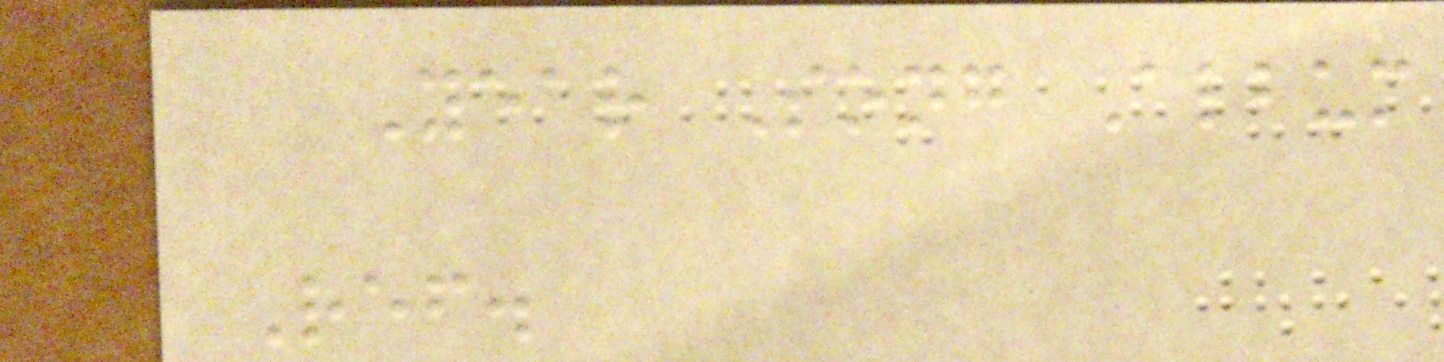Year Song Album
Ref.
